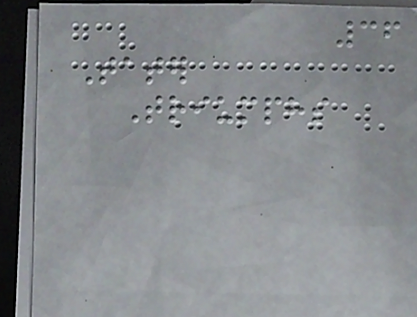36
Tater
Triumphs
